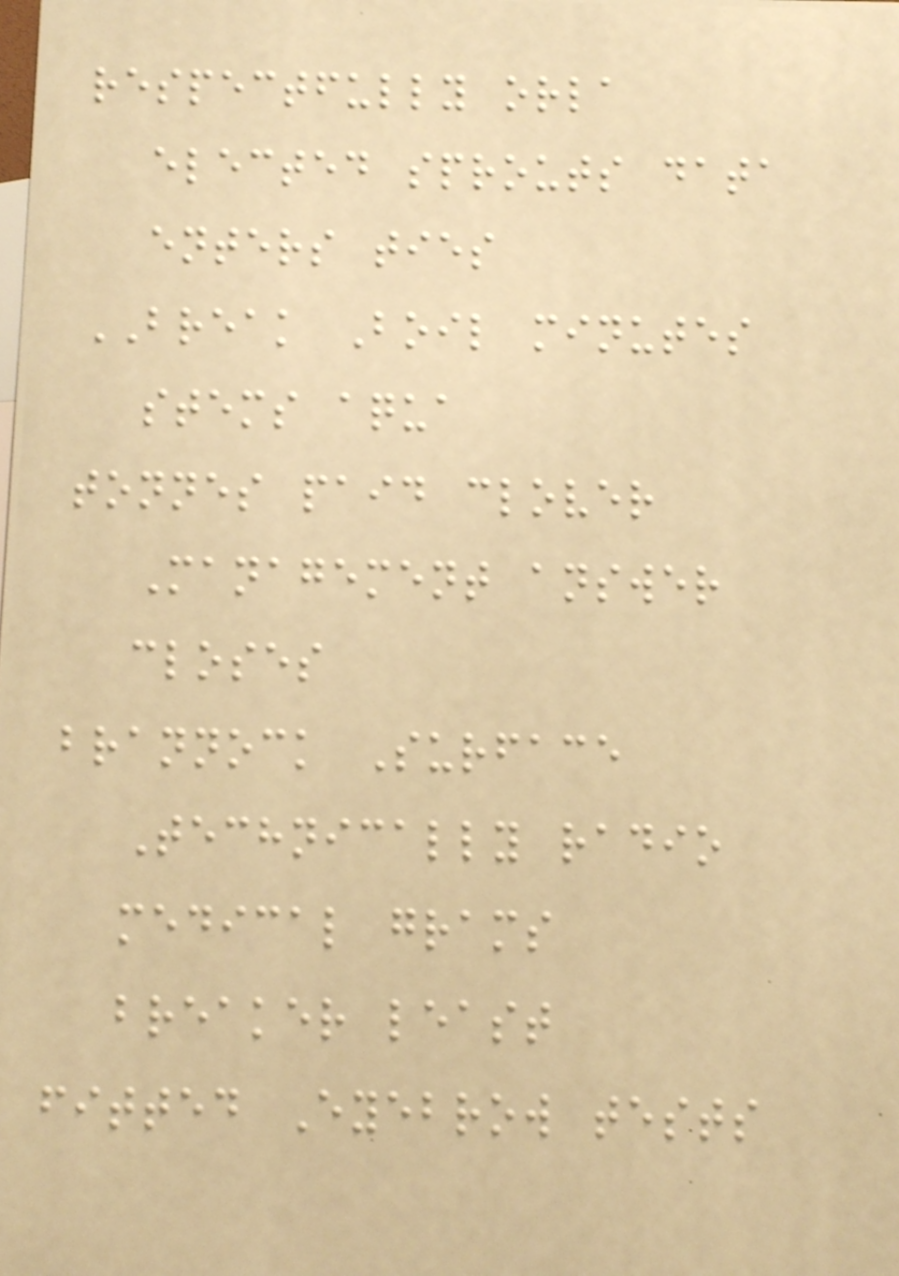respectfully orla
elected sprouts data
enters ties
BREAK Boil minutes
stems aqua
tonnes paid clover
Management answer
closes
brannock Surface
Technically radio
medical grams
breaker least
fitted Eyebrow tests
